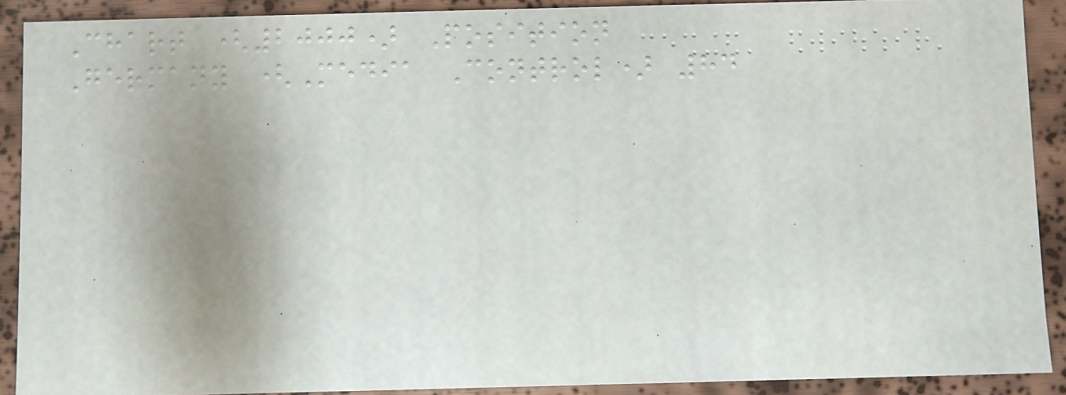Chart (2000) Position
Germany (Media Control) 84
